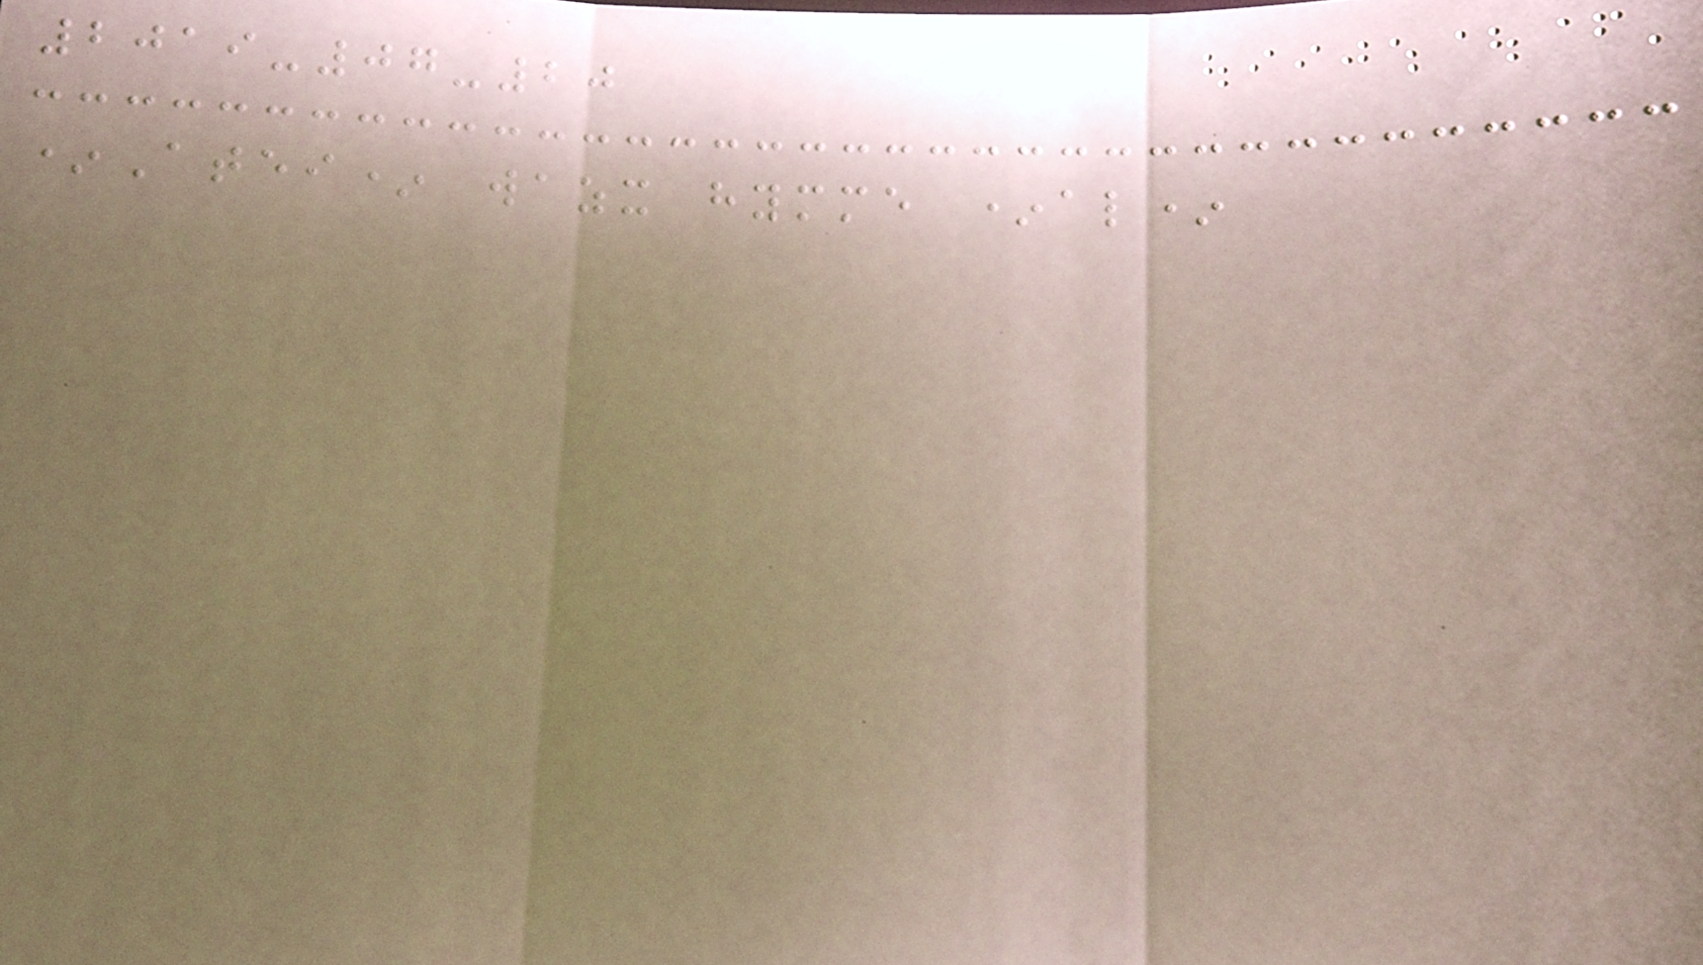2019-07-20
*Atei* wazx hymme *al*
